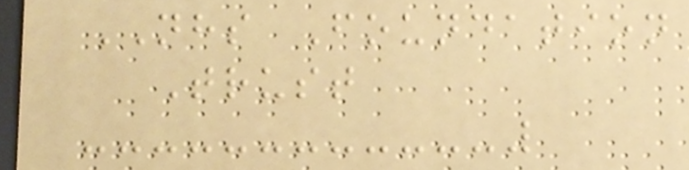NHS Foundation
Trust
